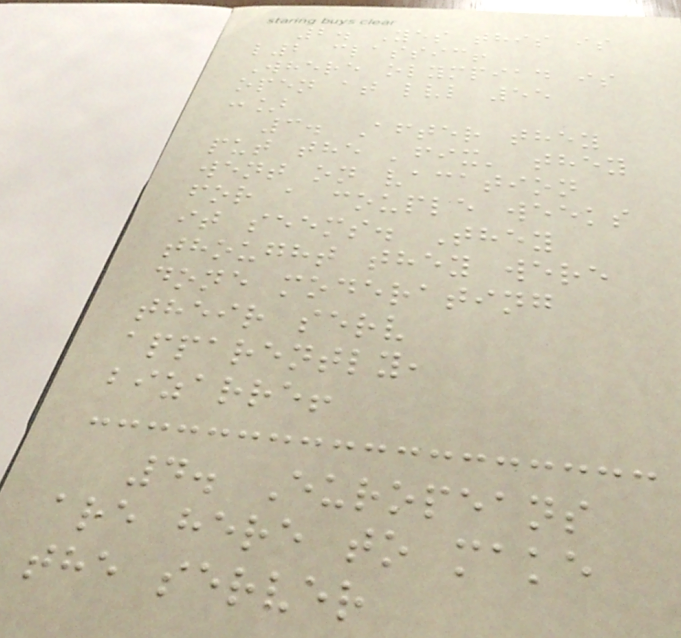2. Yes this is
l2 classic!
Where olympiad is
open at lvl 55
:]
3. After they
put the 'fix' they
went on vacation
for a couple weeks
it seems. They
thought they were
done moderating
their serv
apparently,
bizarre!
4. Europeans
are here to make
the server
